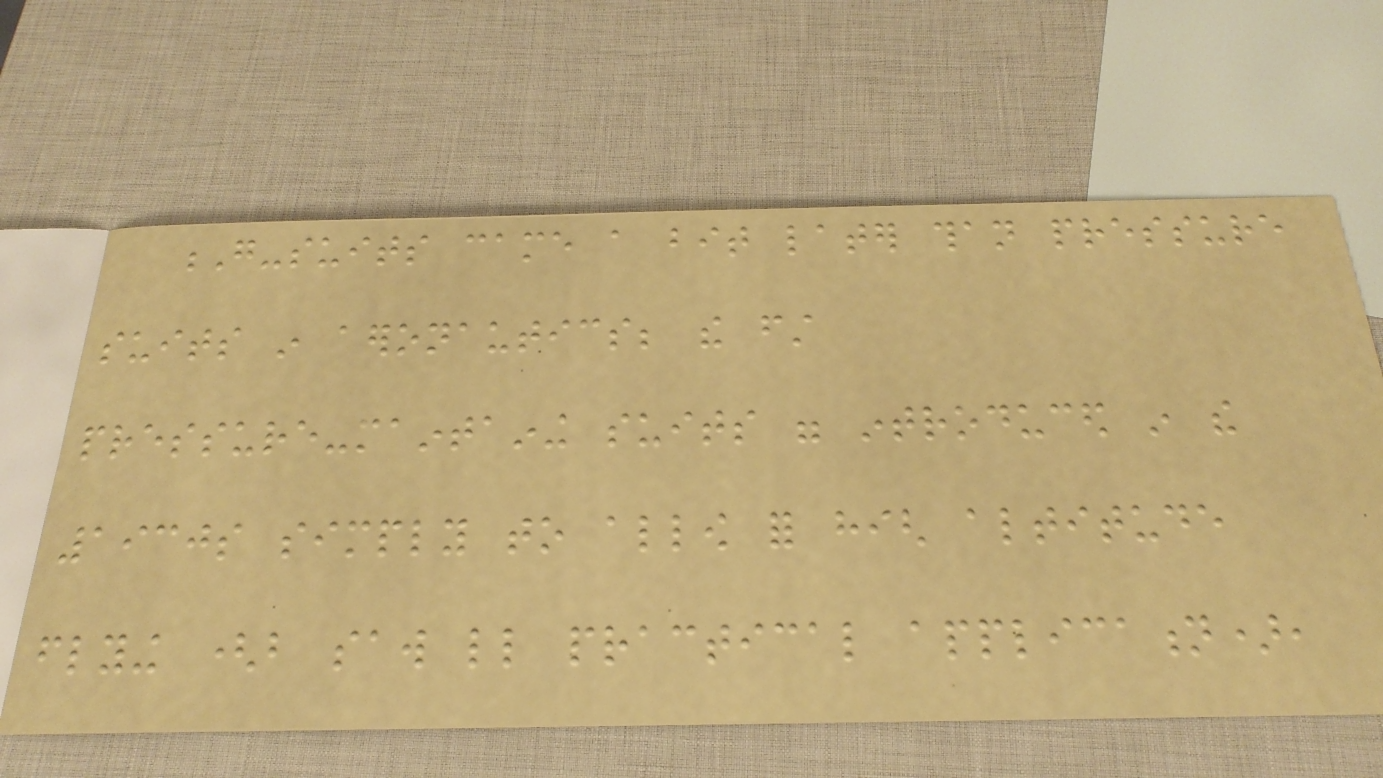G-suits came a bit later than pressure
suits in aeronautics; the first
pressure-maintaining suits were introduced in the
1930s simply to allow for high altitude
flying (but saw little practical application),
